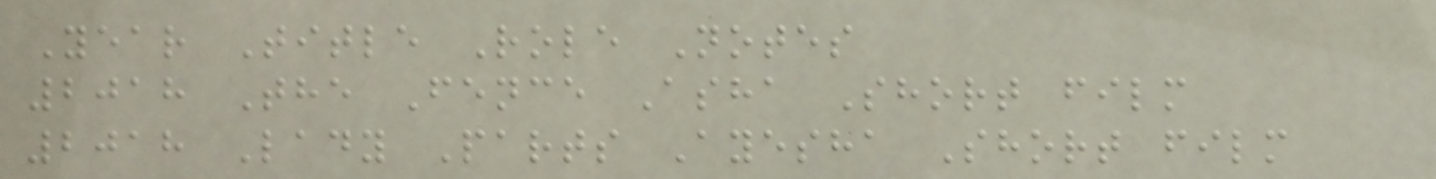Year Title Role Notes
2018 The Fence Asha Short film
2018 Lady Parts Ayesha Short film
